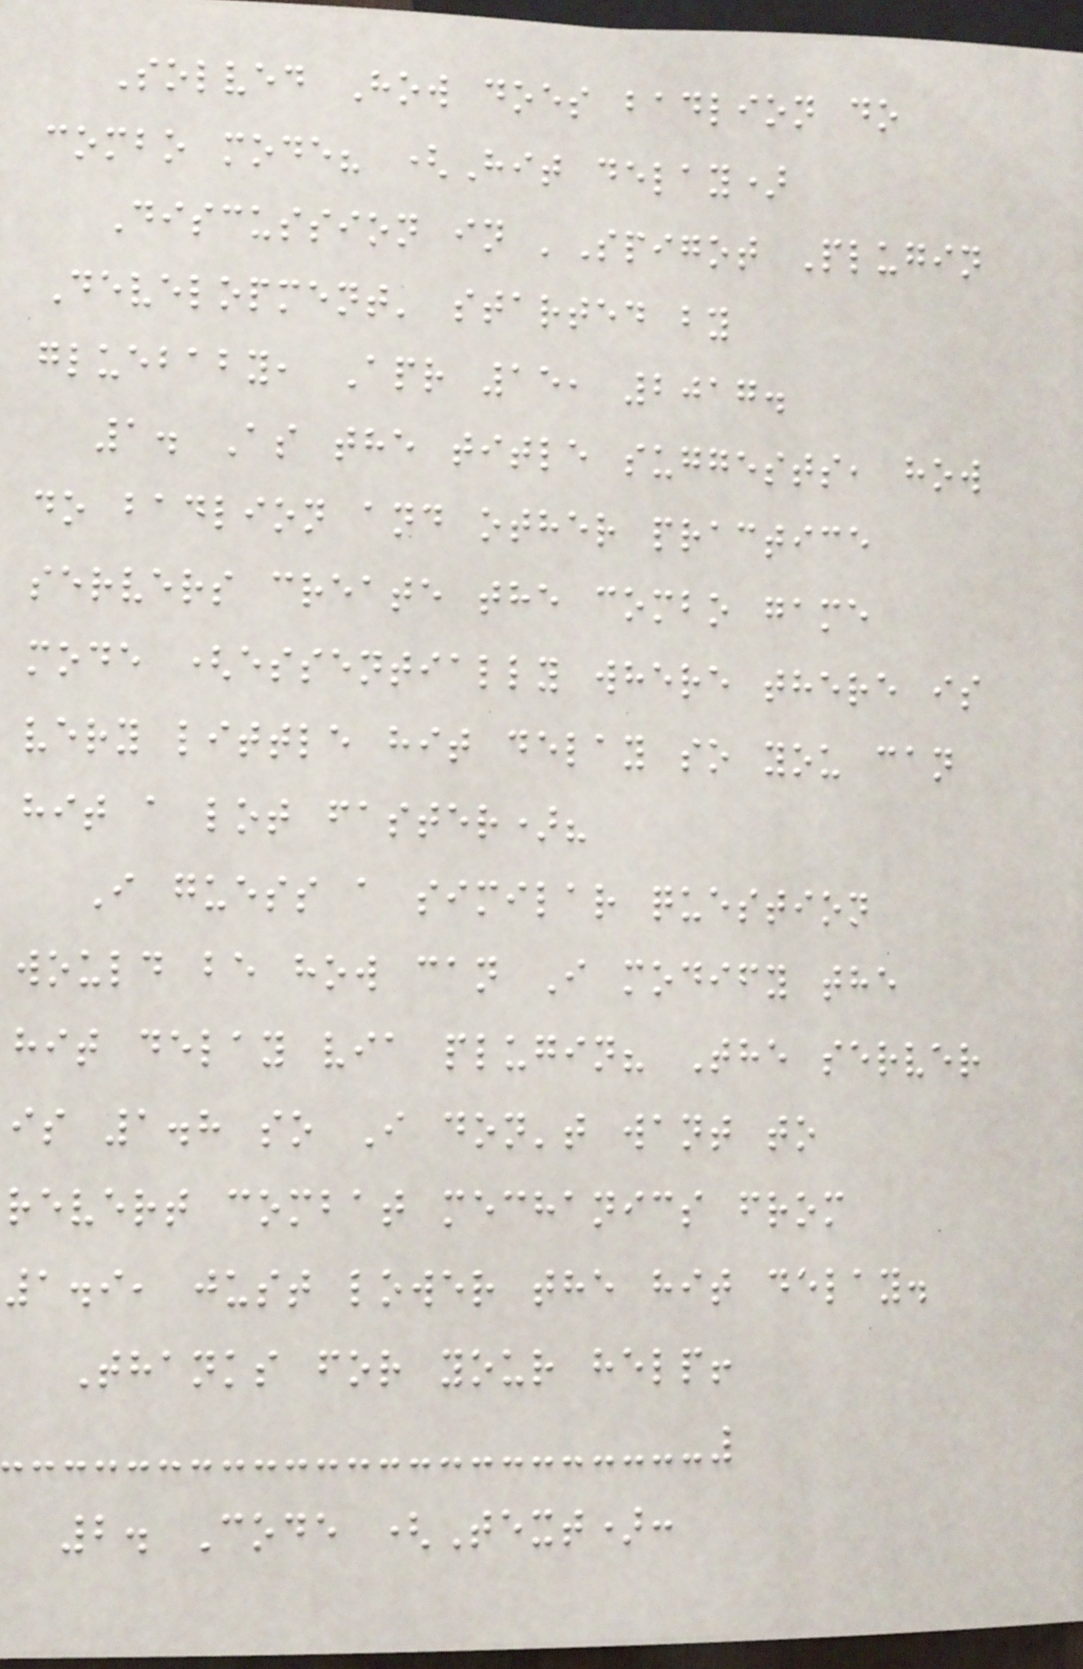Solved How does badlion do
combo mode? (Hit delay)
Discussion in 'Spigot Plugin
Development' started by
gluebaby, Apr 15, 2017.
1. As the title suggests, how
do badlion and other practice
servers create the combo game
mode (essentially where there is
very little hit delay so you can
hit a lot faster)?
I guess a similar question
would be how can I modify the
hit delay via plugin? The server
is 1.8 so I don't want to
revert combat mechanics from
1.9, just lower the hit delay.
Thanks for your help!
2. Code (Text):
